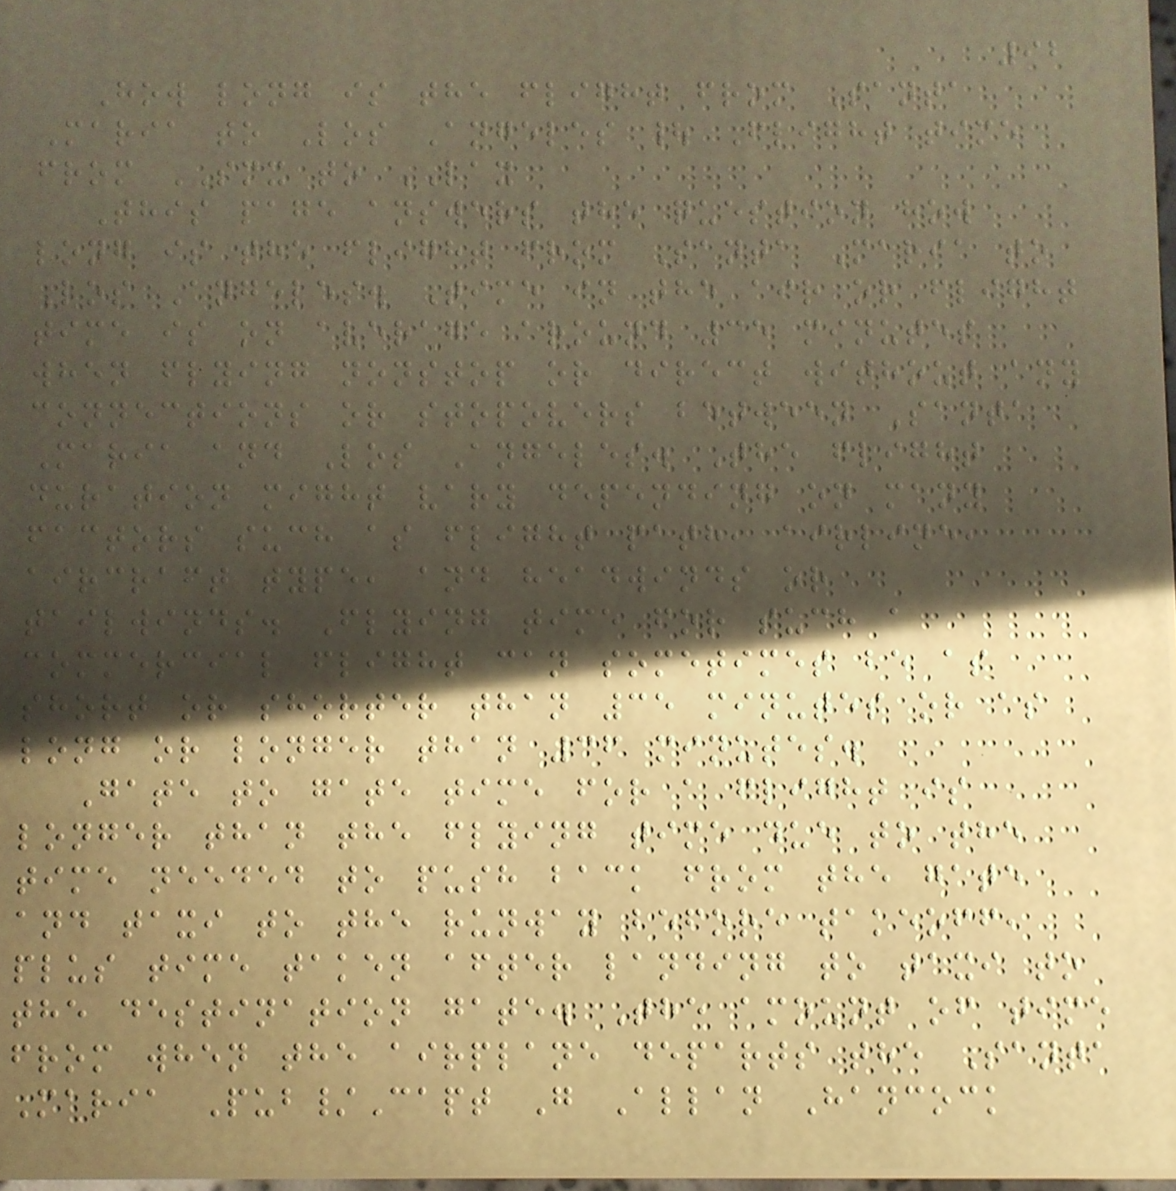92
How long is the flight from Santa
Maria to Los Angeles | Flight time
from SMX to LAX
This page answers the question how
long is the flight from Santa Maria to
Los Angeles. Time in the air or flight
time is on average around 35 minutes
when flying nonstop or direct without any
connections or stopovers between Santa
Maria and Los Angeles. The flight
duration might vary depending on many
factors such as flight path, airline,
aircraft type, and headwinds or
tailwinds. Flying time for such a
commercial flight can sometimes be as
short or shorter than 35 minutes or as
long or longer than 36 minutes.
Gate to gate time for a flight is
longer than the flying time due to the
time needed to push back from the gate
and taxi to the runway before takeoff,
plus time taken after landing to taxi to
the destination gate. The amount of time
from when the airplane departs the Santa
Maria Pub/Capt G Allan Hancock
